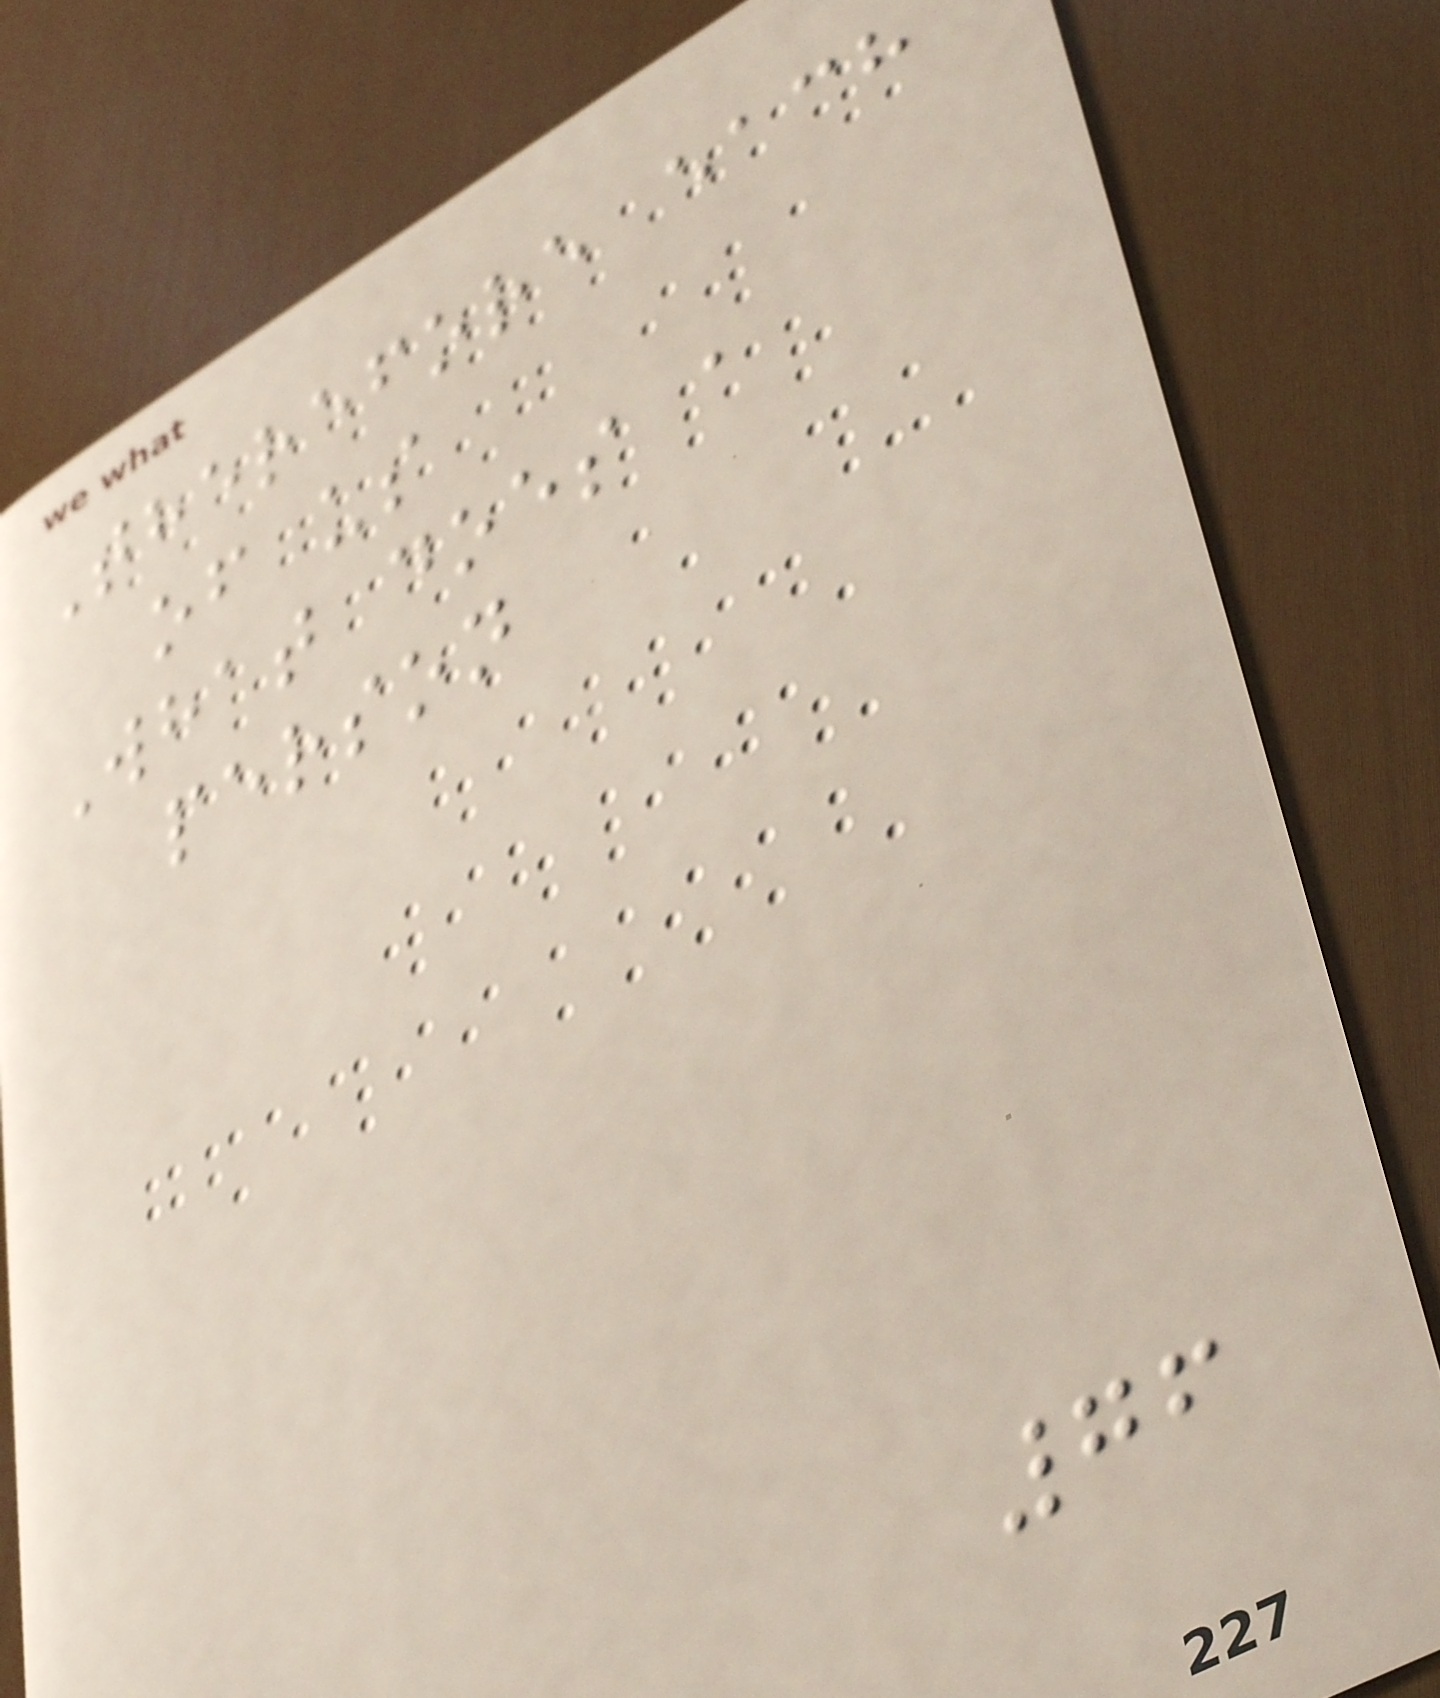Therefore each
of us
What does a
person
76
